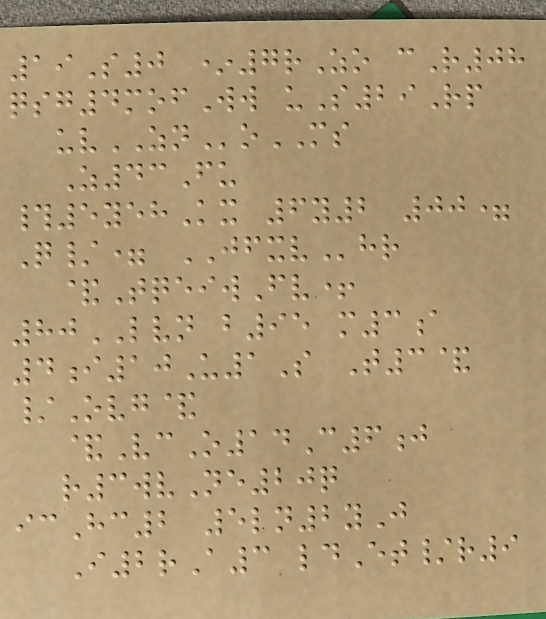19S0 *7rZo cR08
qsg4mofWw uS29Rp
uvZNoMS
Z43Fu
#5yehKx 6y2 00=
Q/= JFXVhr
&TqeiwFv+
80LVN b95 m3a
4i10U1S T3&
/Ovg&
&VcO14C6j
r3wvNe20q
icHc2 5ln2yJ
I2rA3 ldEt/r9
